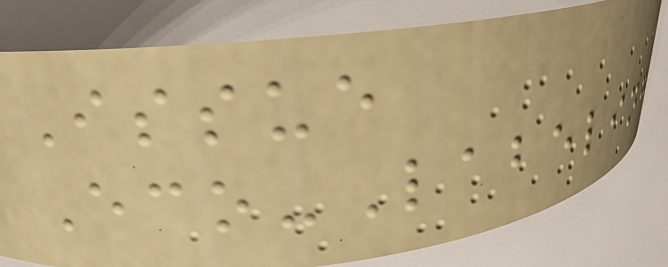Issue
Eco-Labeling
